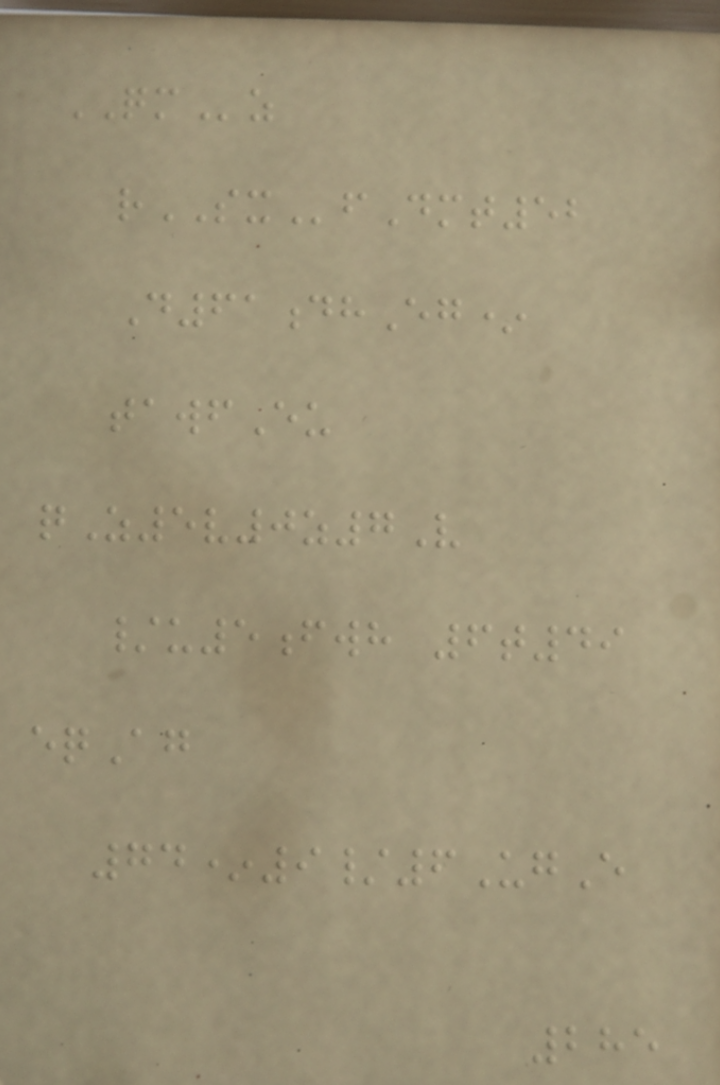QMz
rSXfDmt52
D61dhEg*
tawfEu
qZ5v0z7V
/u5fwh 6t49
eqAg
74*9/6UgE
285
